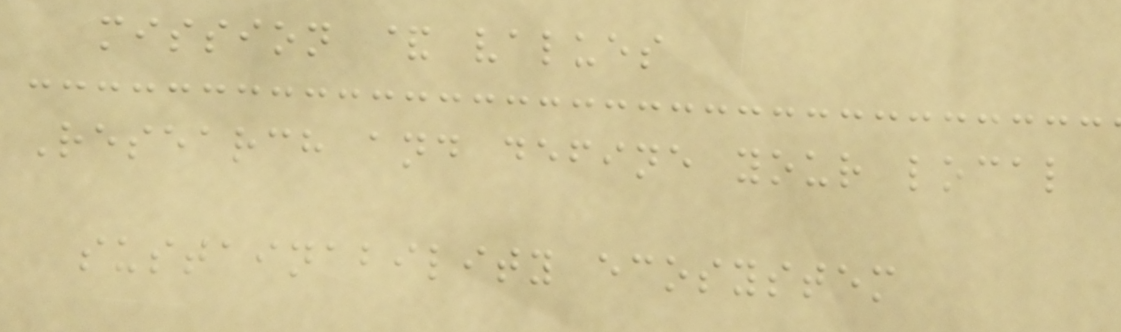mission & values
Research and define your local
sustainability ecosystem
